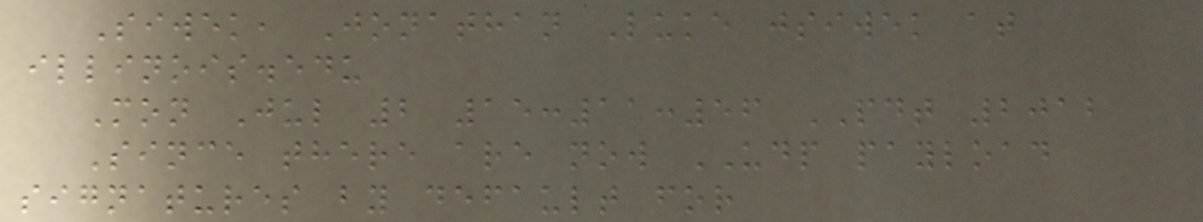Siwek, Jonathan Luke jsiwek at
illinois.edu
Mon Jul 2 15:11:56 PDT 2012
Since there are now UDP payload
signatures by default for
